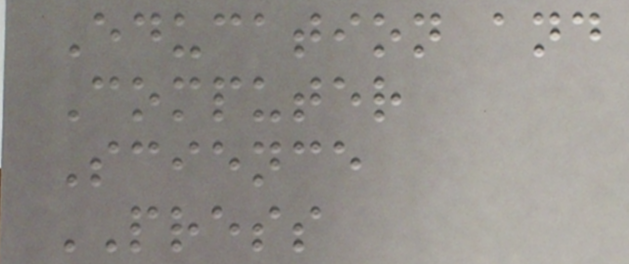Education and
Computer
Science
PRESS
